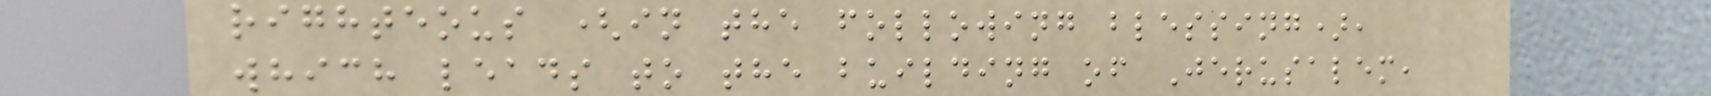righteous (in the following blessing),
which leads to the building of Jerusalem,
